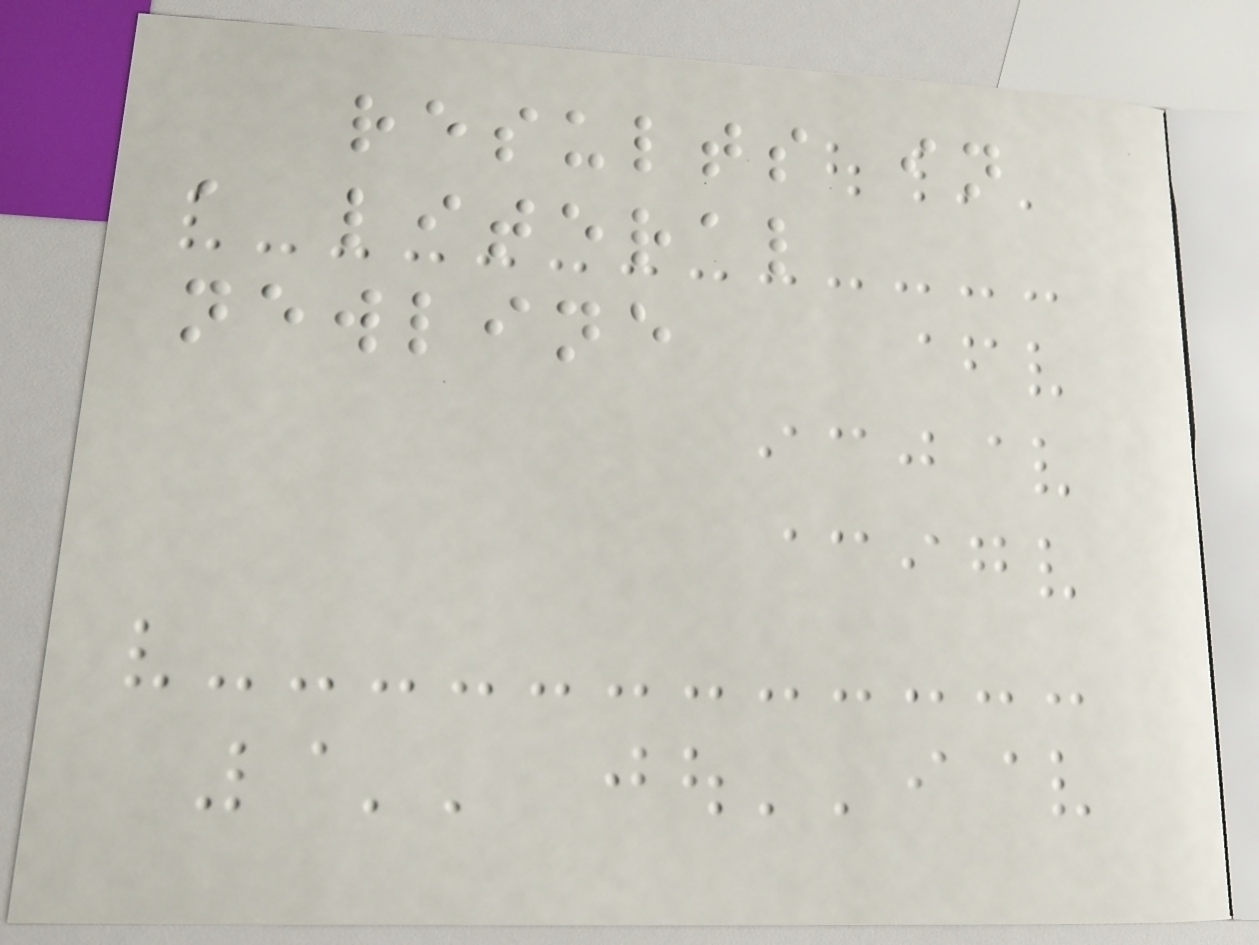results in
a literal
newline
